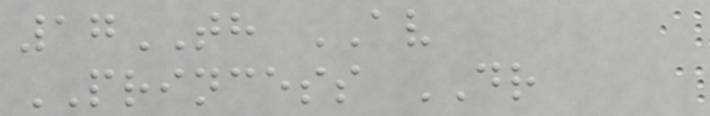17TH AV
PRINCESS DR
